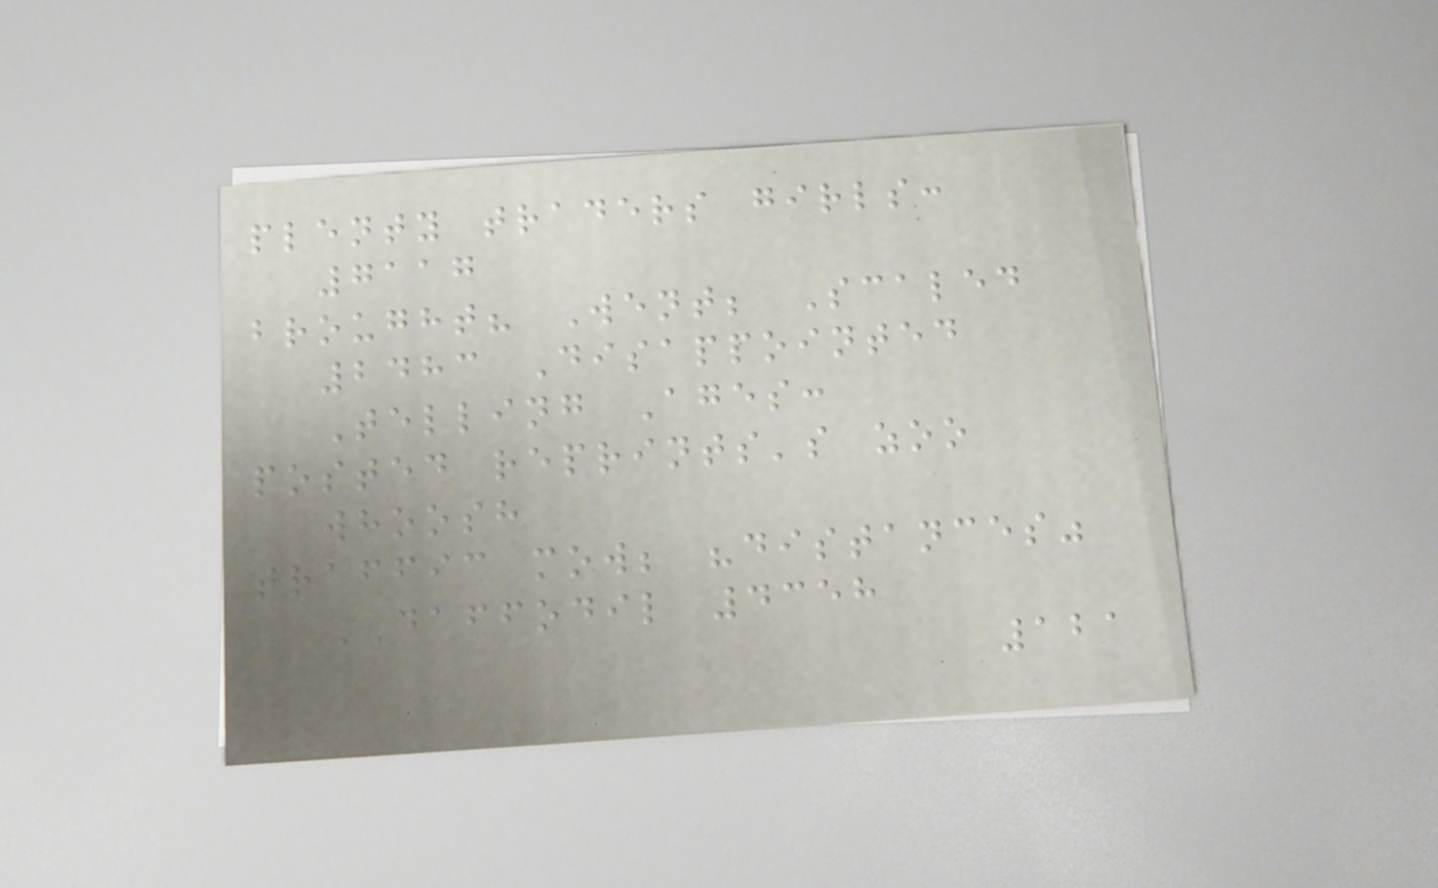plenty traders girls:
7117
brought? Went; Scaled
2483 Disappointed
Telling Ages:
posted reprints's zoo
whoosh
traffic mow; "distances"
DAFFODIL 4358
121
